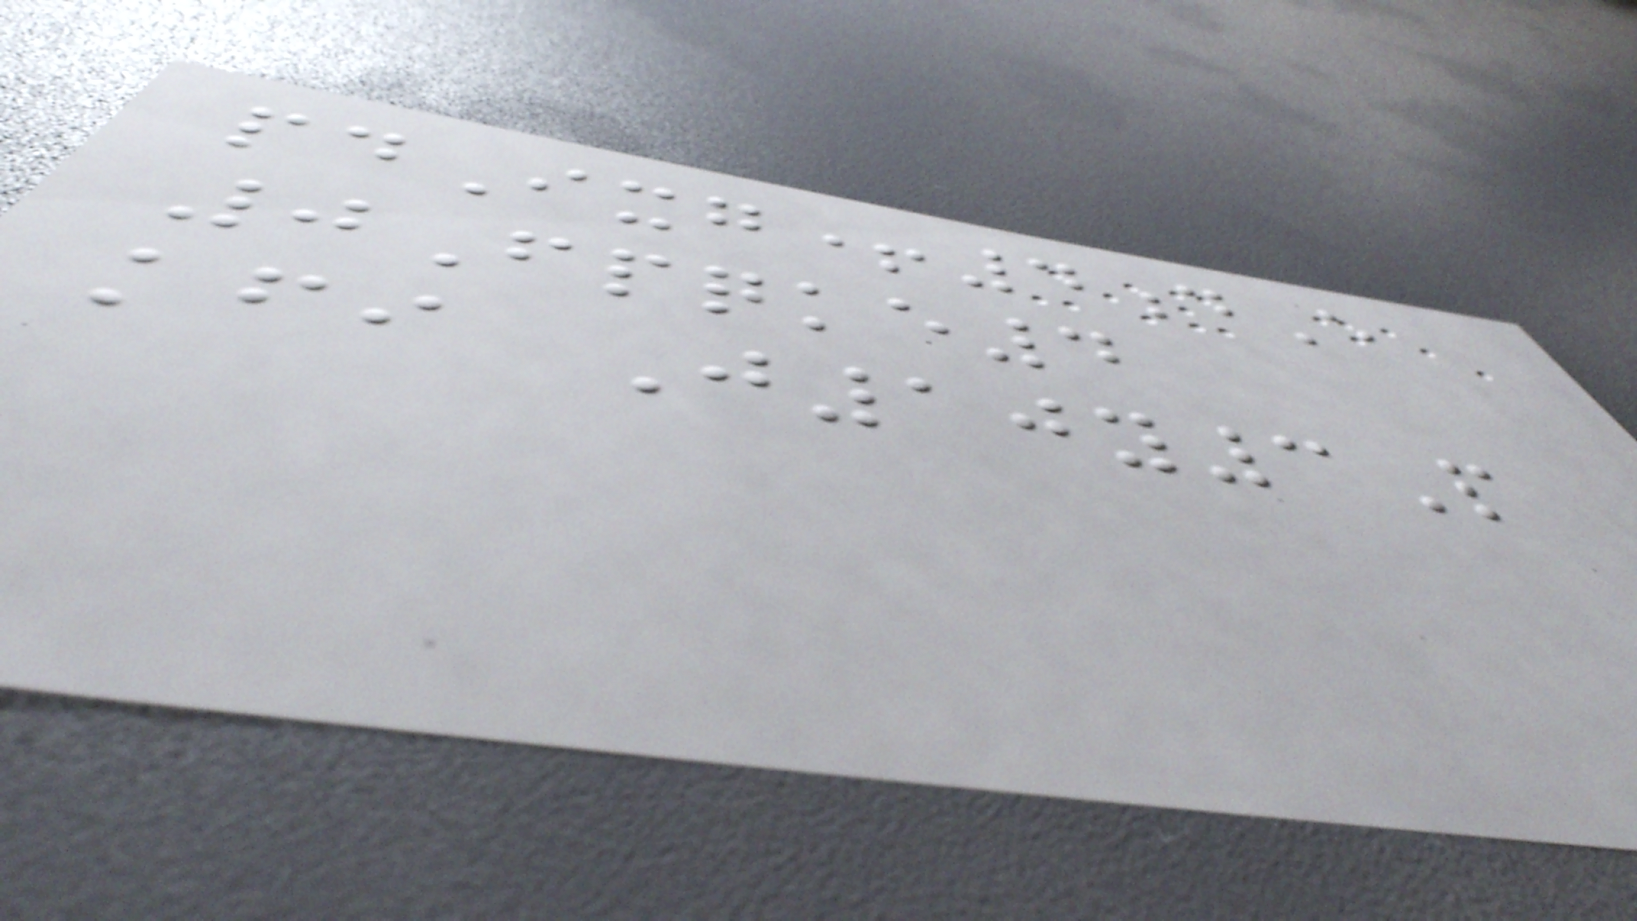pdIxg+4dE
0Fpqke4
kfi J10y3P
